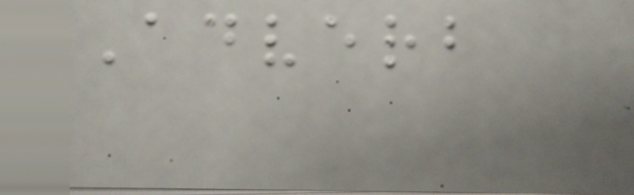Adverb
